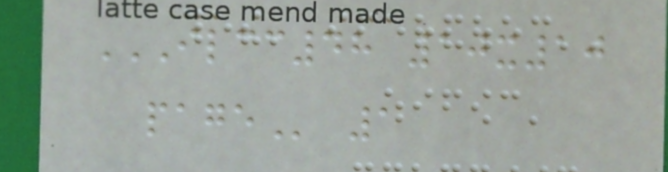ILCC48 10X10
PAGE 1
